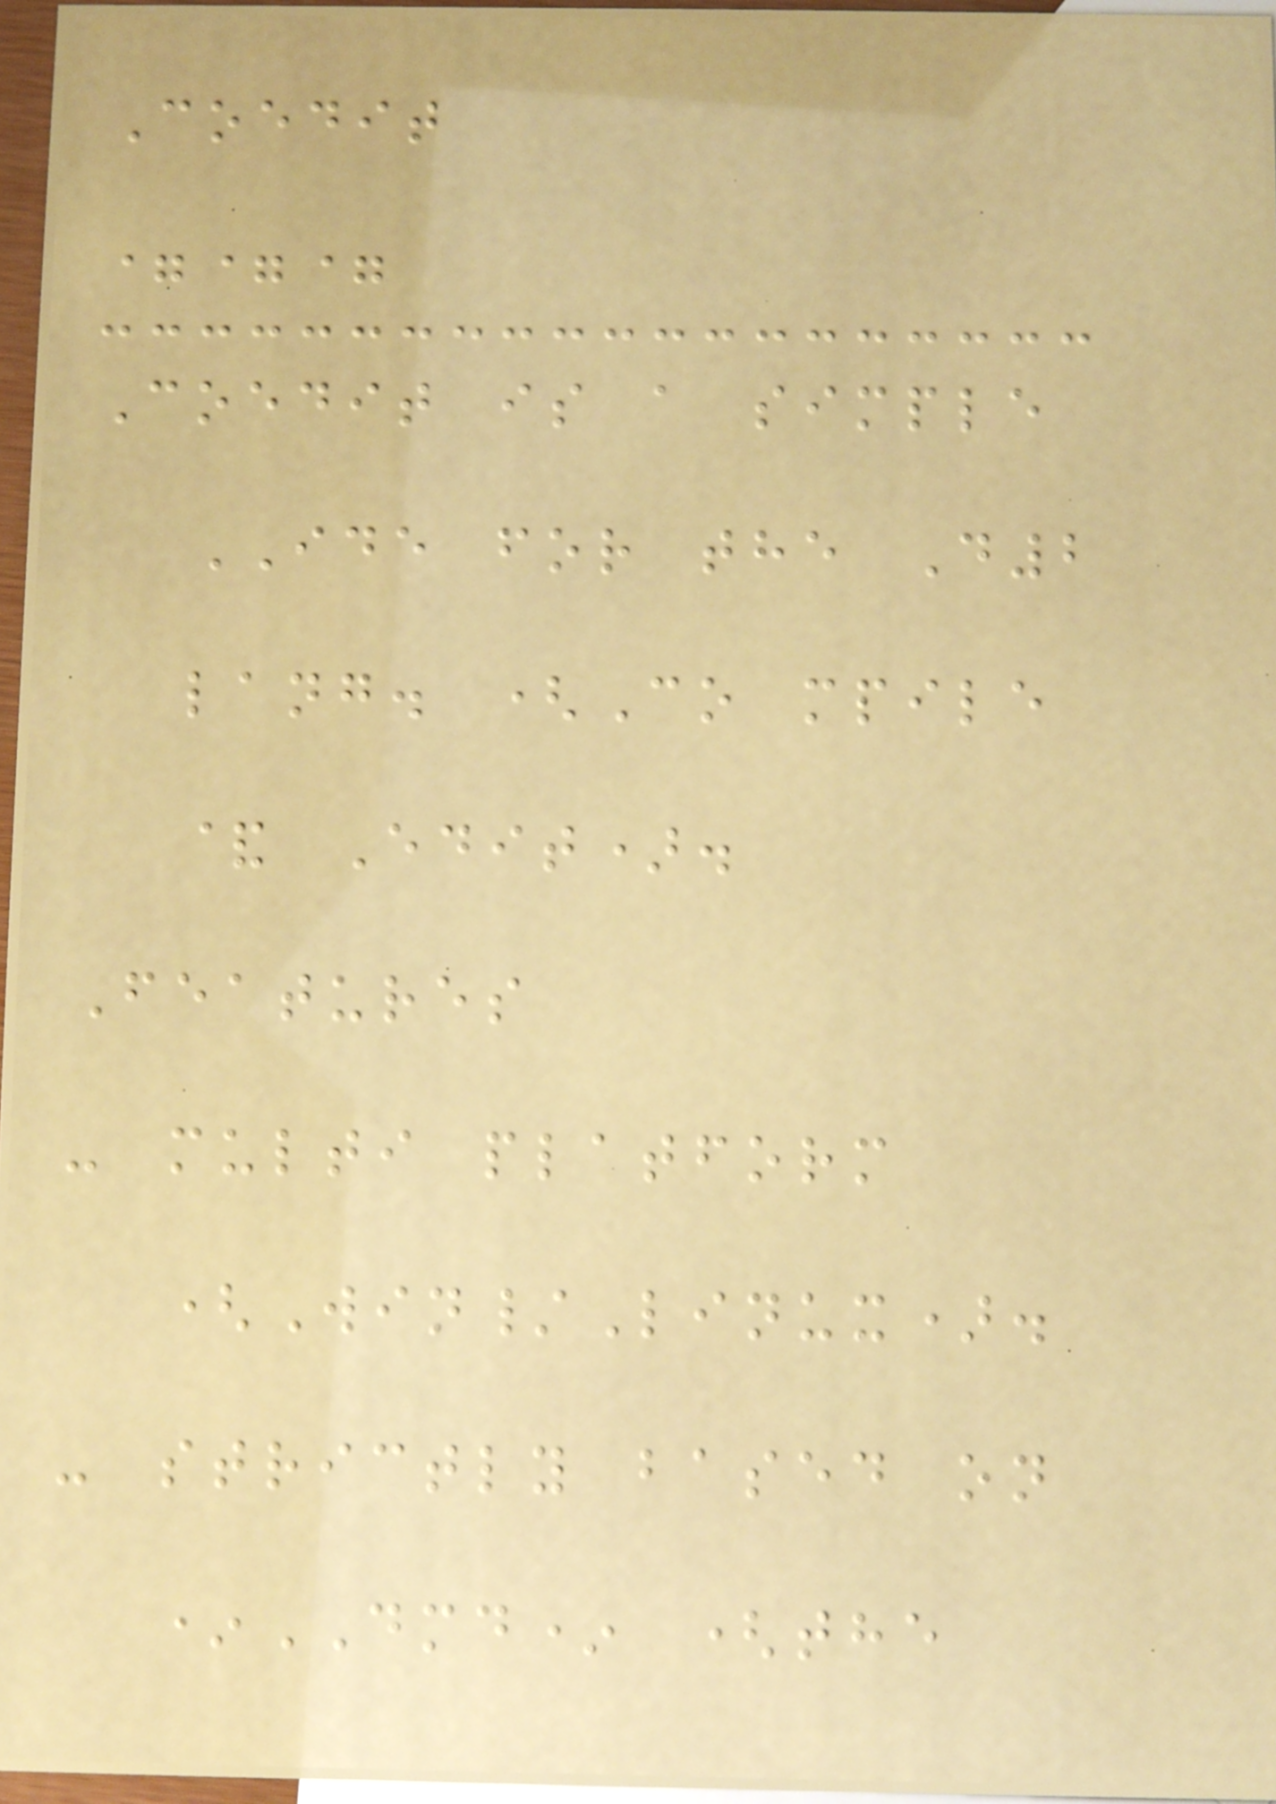Coedit
===
Coedit is a simple
IDE for the D2
lang. (Co mpile
& Edit).
Features
- multi platform
(Win/Linux).
- strictly based on
*DMD* (the
